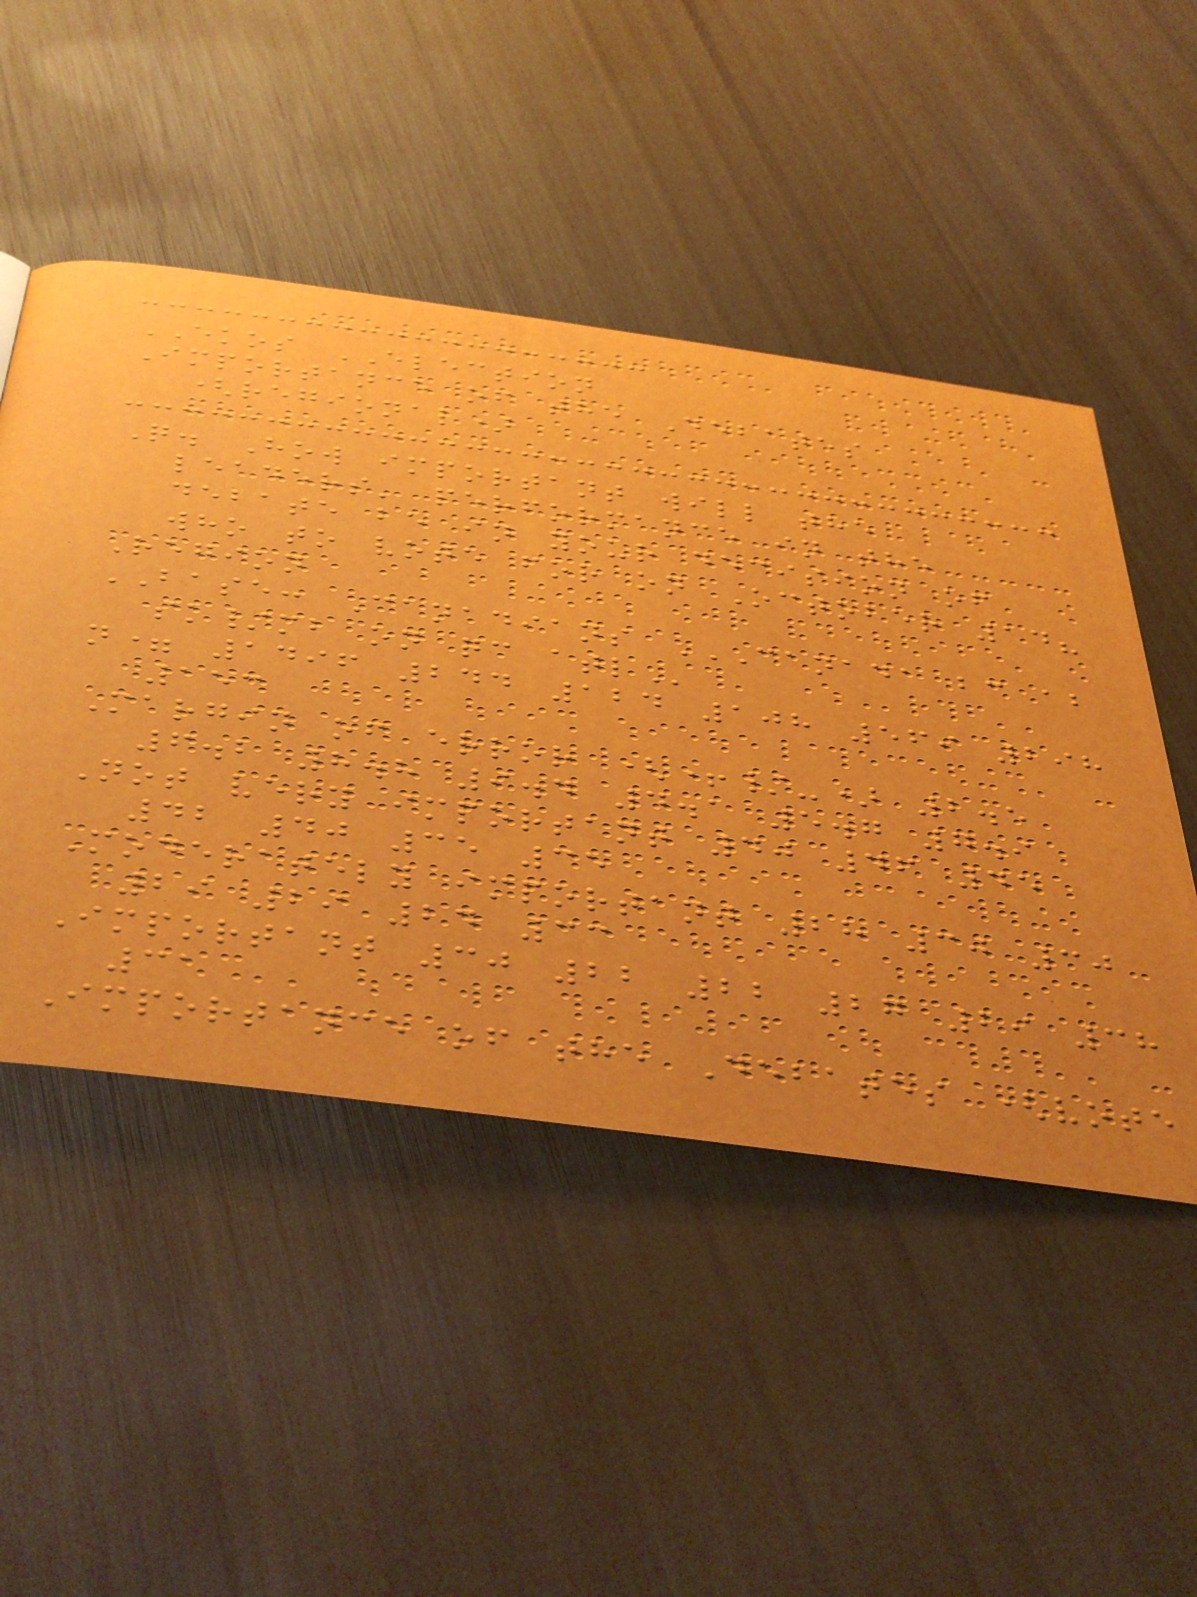EKOS ELECTION
Importance of the Debates
(regional)
Q. How important will the
leaders' performance in the
debate be in your decision of
who to vote for on October 14?
Region
BASE: Canadians CANADA BC AB
SK/MB ON QC ATL
n= 1496 244 124 108 569 298
153
Margin of error (+/-) 2.5
6.2 8.8 9.4 4.1 5.7 7.9
Not very important 40 46 45
42 40 35 35
Moderately important 28 30 30
29 29 24 33
Important 30 22 22 27 29 38
31
Importance of the Debates (vote
